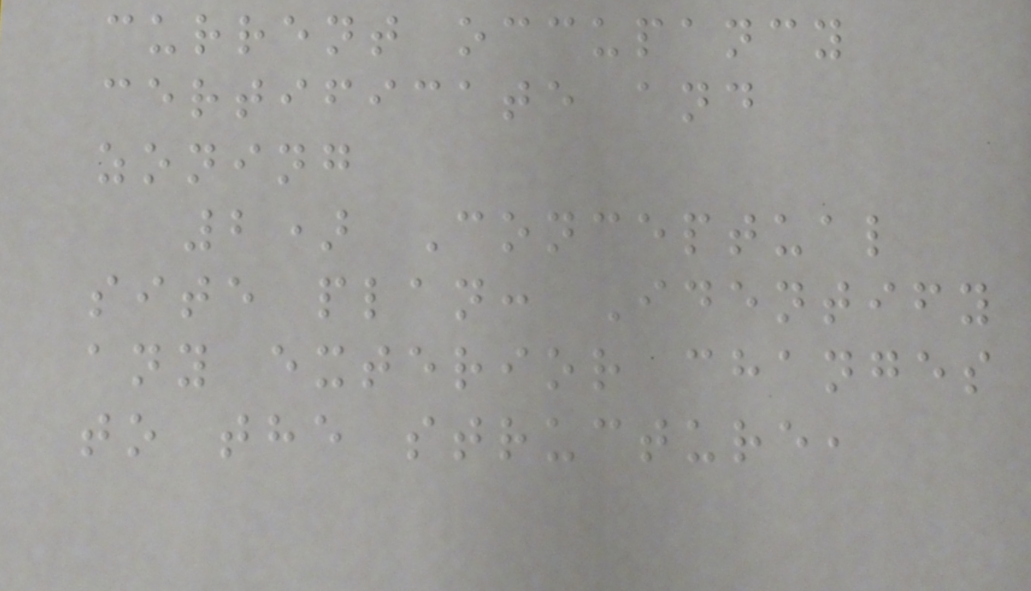current occupancy
certificate and
zoning
2) Conceptual
site plan: Identify
any exterior changes
to the structure,
